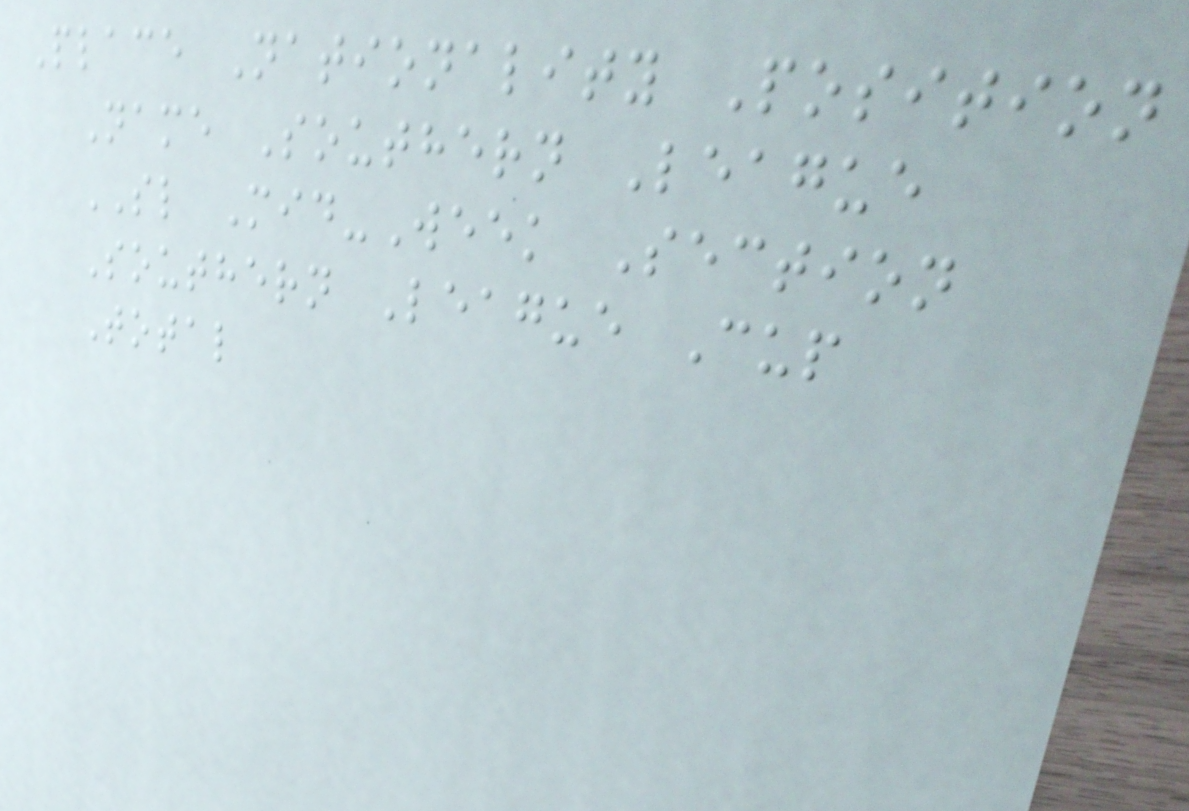Place Nationality Position
Name Southern League
SL Mid-Week Section
Southern League Cup
Total
